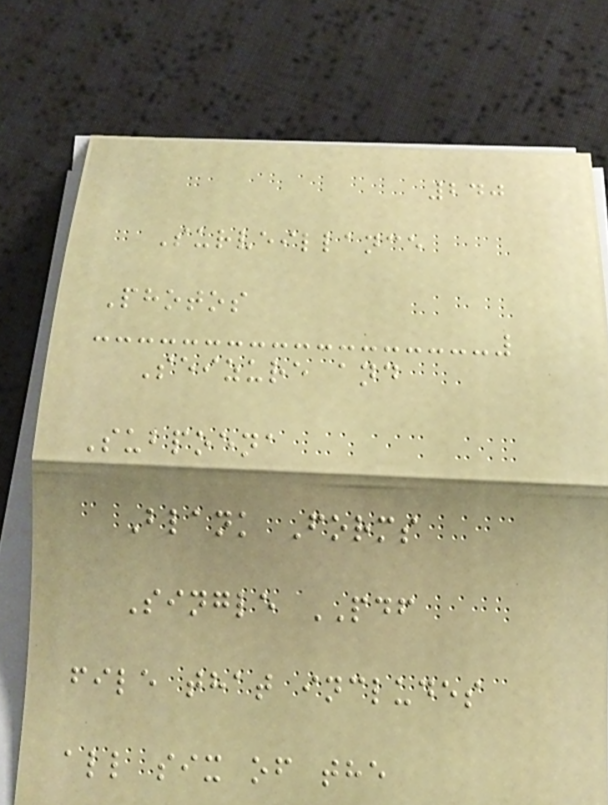240
Surveillance
Photos
Seizure and
Subpoena
Blank Forms
Single PDF
file that includes
all six of the
